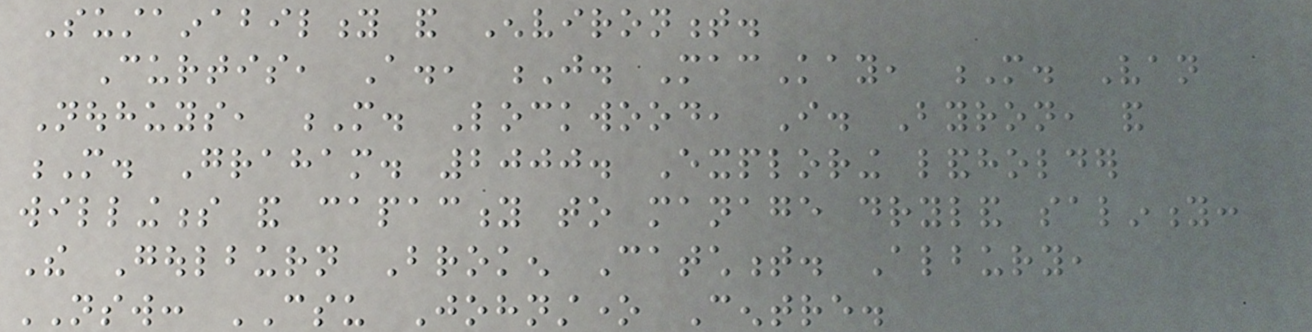Sustainability and Environment.
Curtis, A., J. MacKay, M. Van
Nouhuys, M. Lockwood, I. Byron, and
M. Graham. 2000. Exploring landholder
willingness and capacity to manage dryland salinity:
The Goulburn Broken Catchment. Albury,
NSW: CSU Johnstone Centre.
